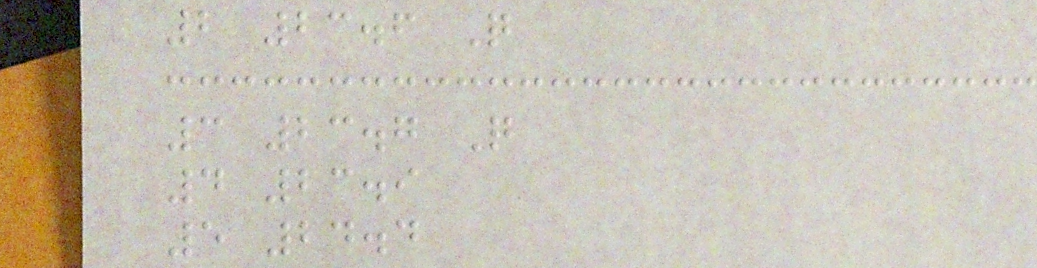2 23.6 Q
3 23.7 Q
4 23.9
5 24.4
